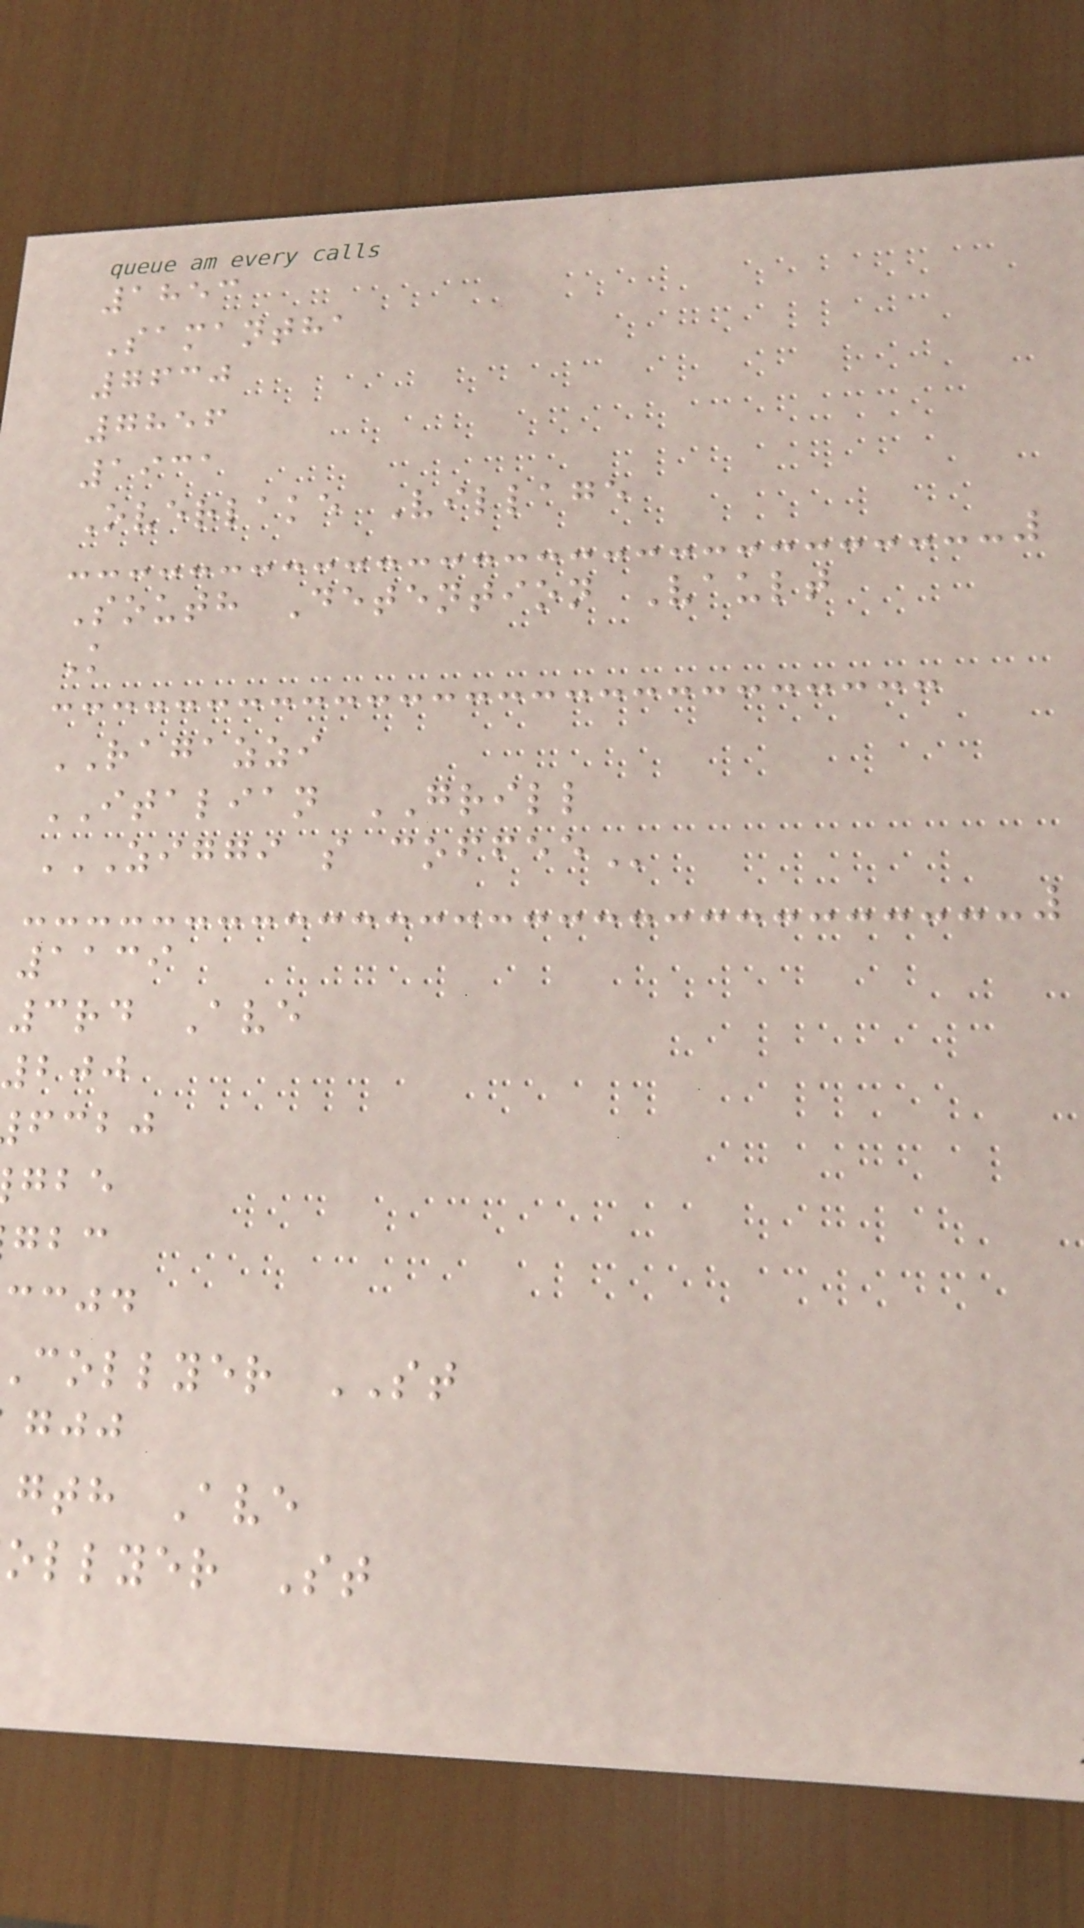1853
Samantha
7630
7856
1931
Overlake Village
South Detention Vault
K
RAGAZZI
ITALIAN GRILL
ZIGGI S COFFEE
1139
3rd Ave
200
fcbj
ccjd
collyer ST
gth Ave
ollyer St
